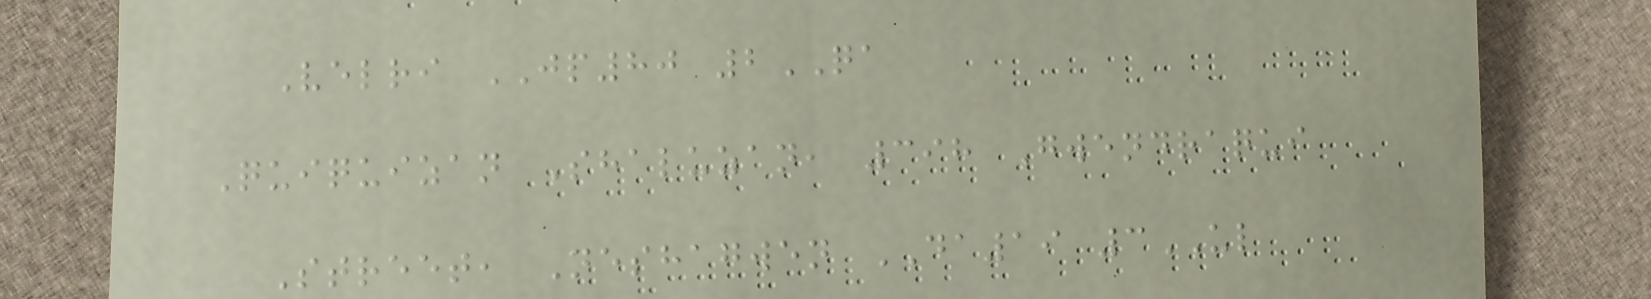Velri JP80 2QA
Quiquizan Shaluzan, 398 Gwendraqui
Street, Neshagwen DA19 3UL
